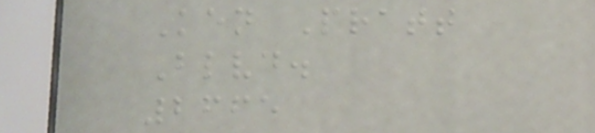Ken Pratt
Blvd.
2665
